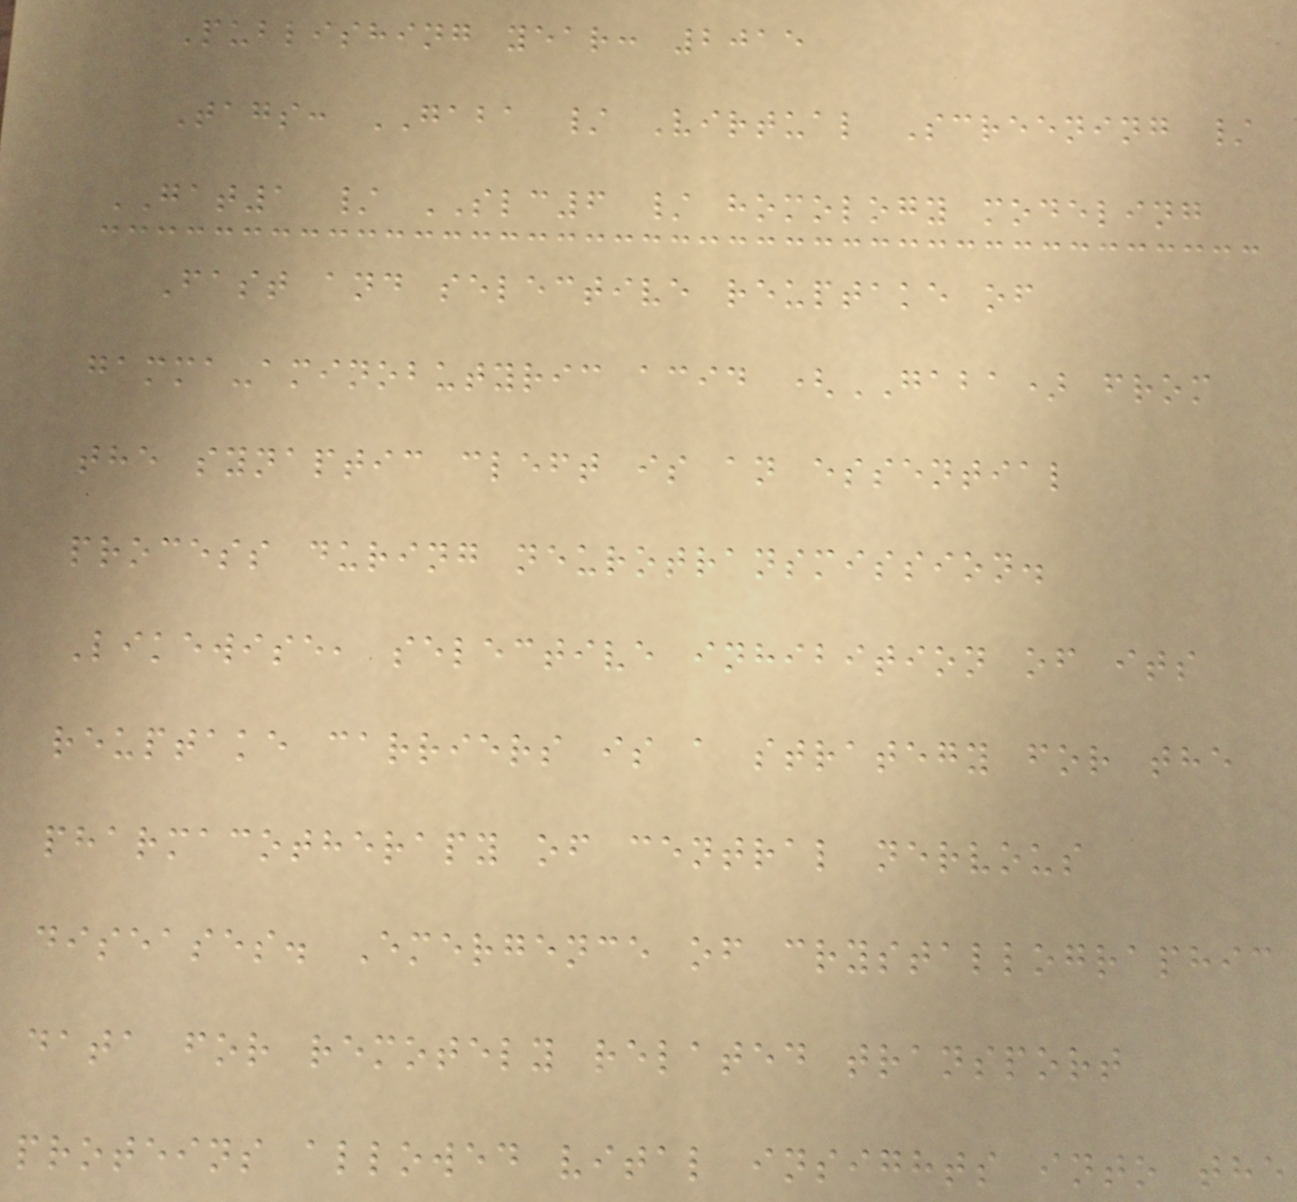Publishing year: 2015
Tags: GABA / Virtual Screening /
GAT1 / SLC6 / homology modeling
Fast and selective reuptake of
gamma-aminobutyric acid (GABA) from
the synaptic cleft is an essential
process during neurotransmission.
Likewise, selective inhibition of its
reuptake carriers is a strategy for the
pharmacotherapy of central nervous
diseases. Emergence of crystallographic
data for remotely related transport
proteins allowed vital insights into the
